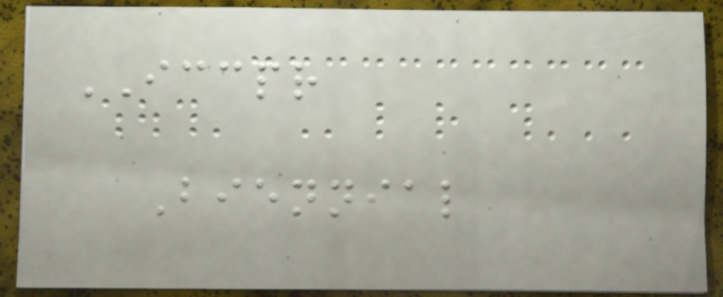ICCPR
Biennial
